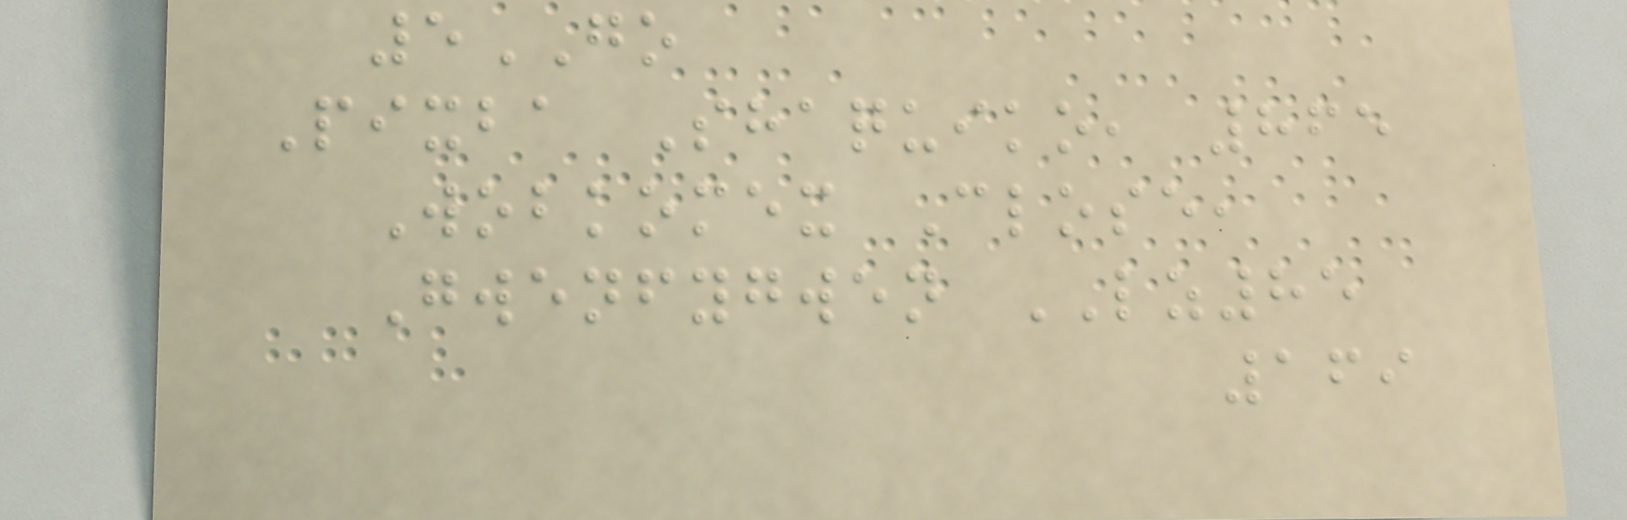5GO
Pixba Shaquiko, 865
Wobkomex Close,
Gwenfygwen LZ85
169
